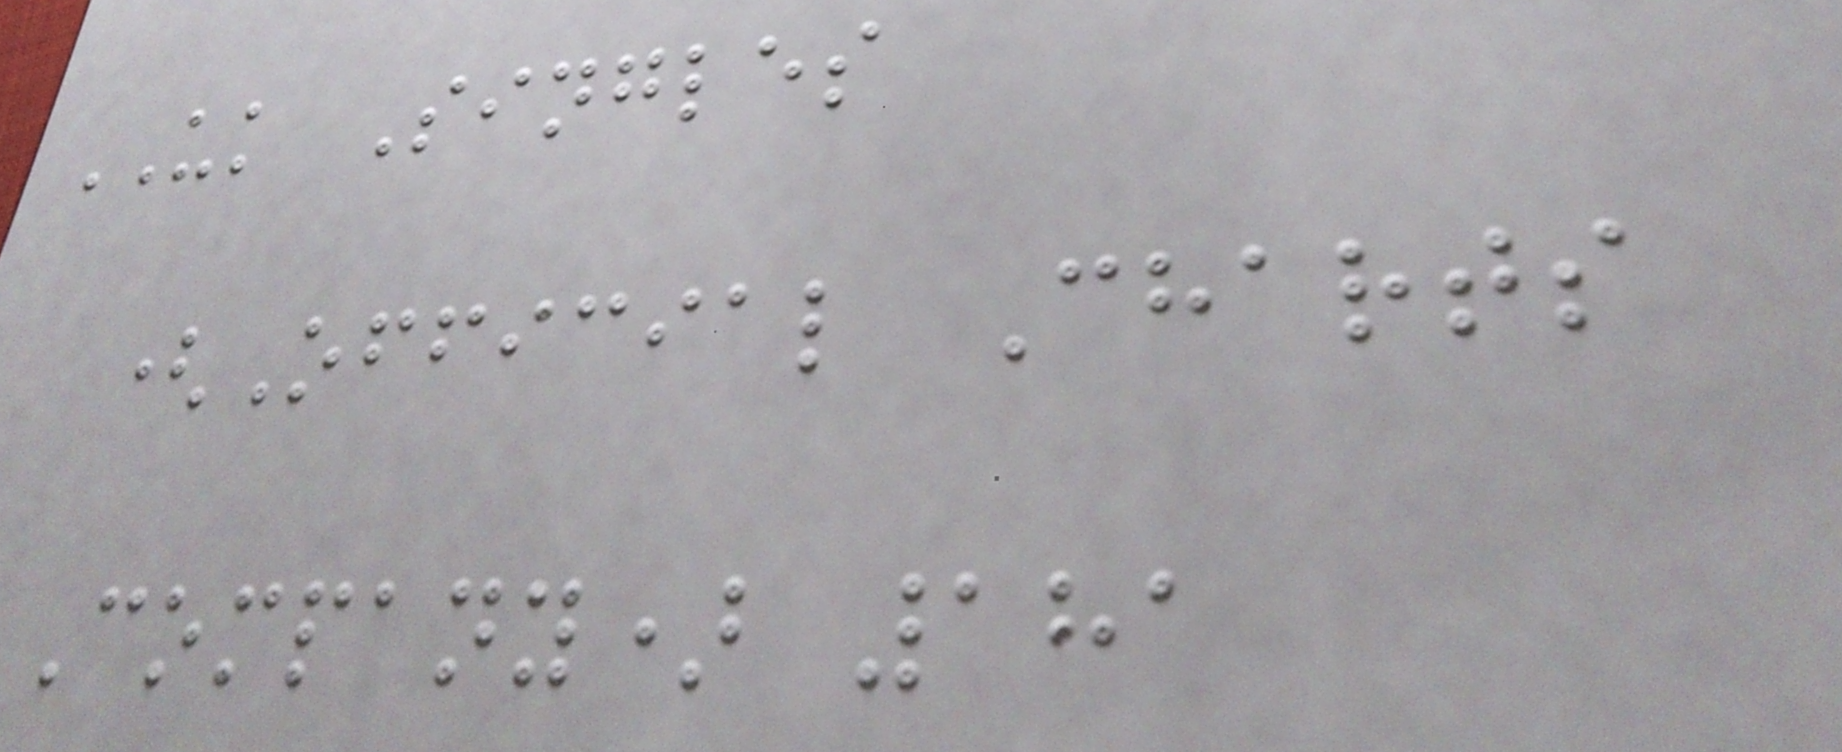UK Singles
(Official Charts
Company) 181
